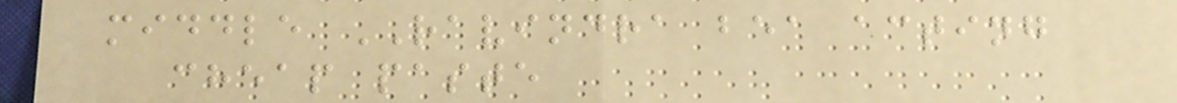middle RAVINDRA bea acting
cheap paste
